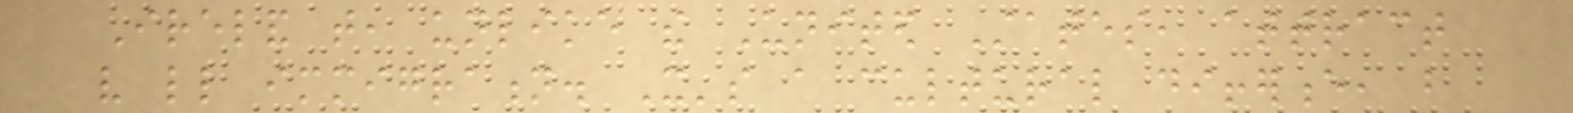Ireland that, unlike the United States, attract
very little immigration. It's a cultural difference, but
